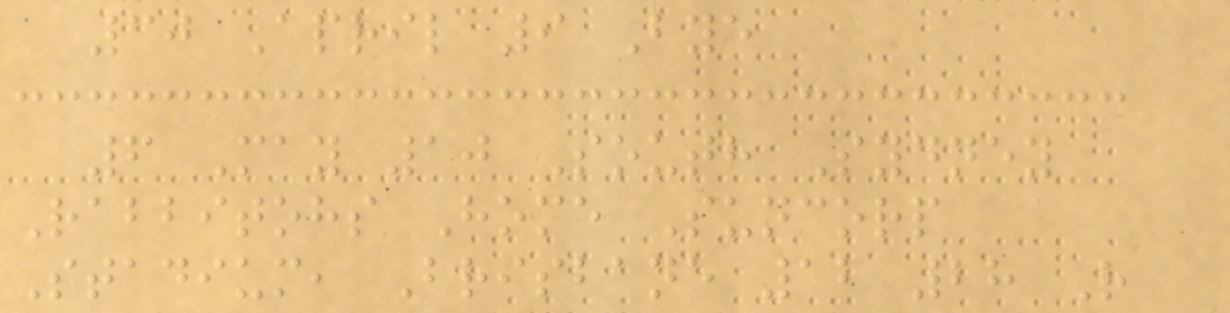30 April 9 Bye
6 May 10 South Sydney
Rabbitohs Home Suncorp
Stadium, Brisbane 12 28 R
